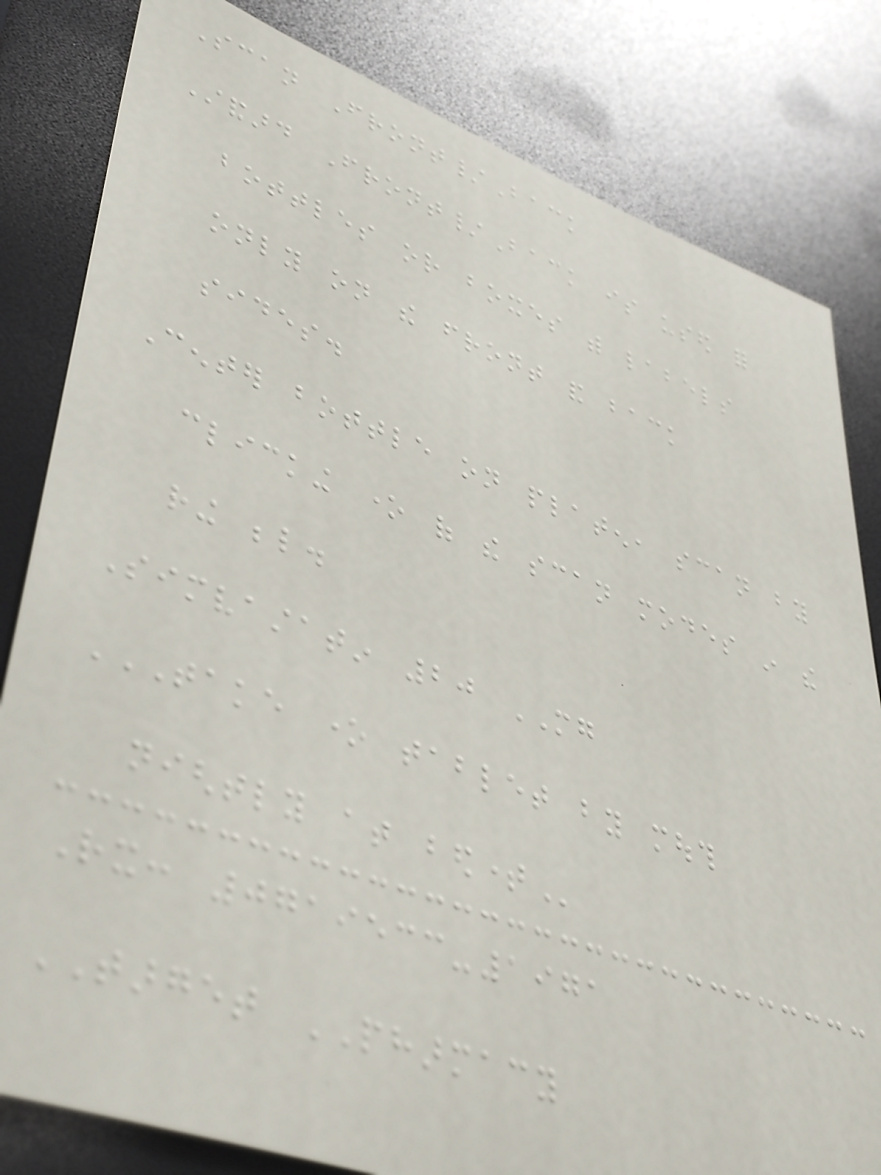Scan Front/Back
Standard Front/Back is used for
bottles or boxes with labels
only on the front and back
sides.
Center bottle on platen, scan by
clicking one of the scan modes in the
ring below.
Simvastatin 20 MG
TAKE ONE TABLET BY MOUTH
NIGHTLY AT BEDTIME
Rx: 0719533-1971
TARGET PHARMACY
